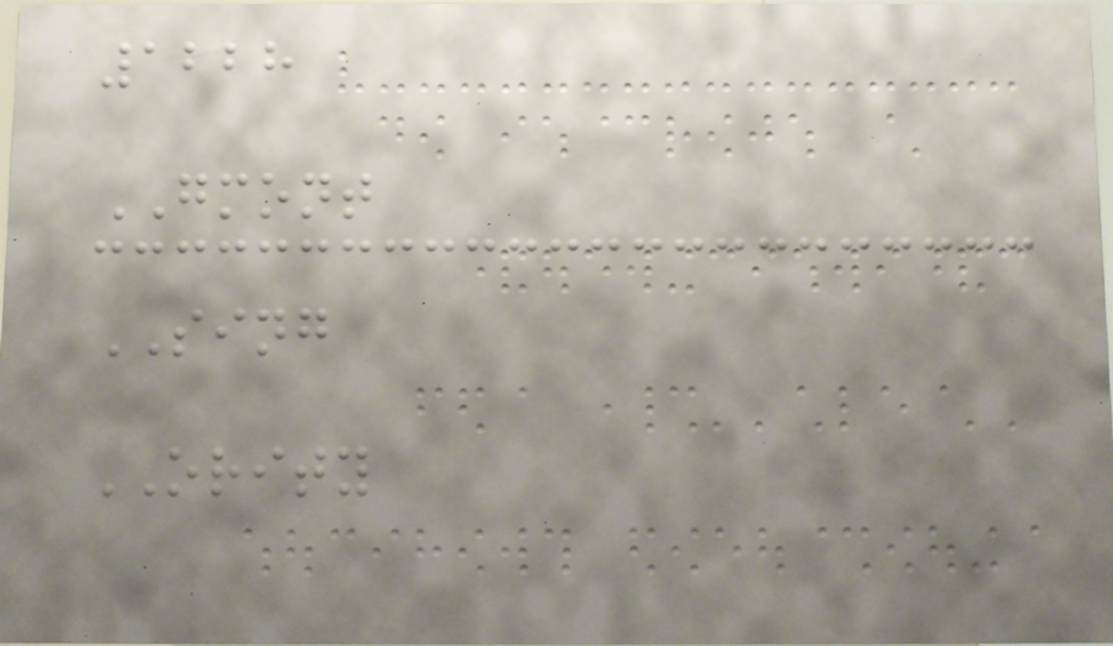1228
GMONT
SING
ORITY
